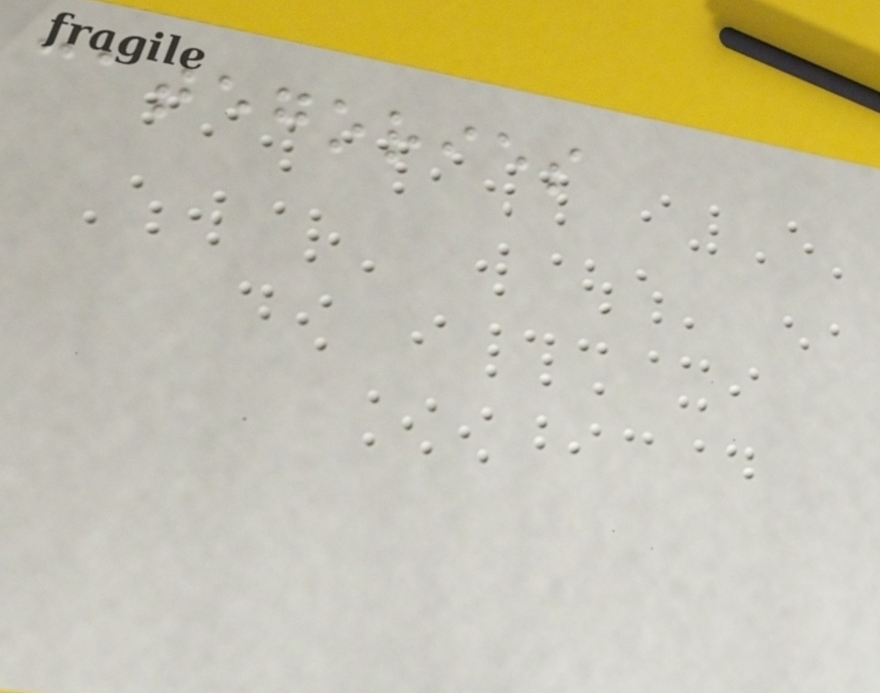categories
